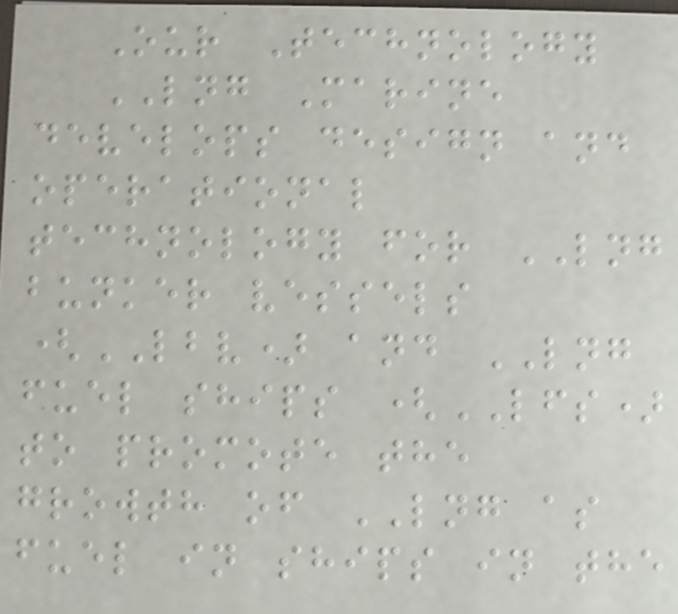Our Technology
LNG Marine
develops design and
operational
technology for LNG
bunker vessels
(LBV) and LNG
fuel ships (LFS)
to promote the
growth of LNG as
fuel in ships in the
